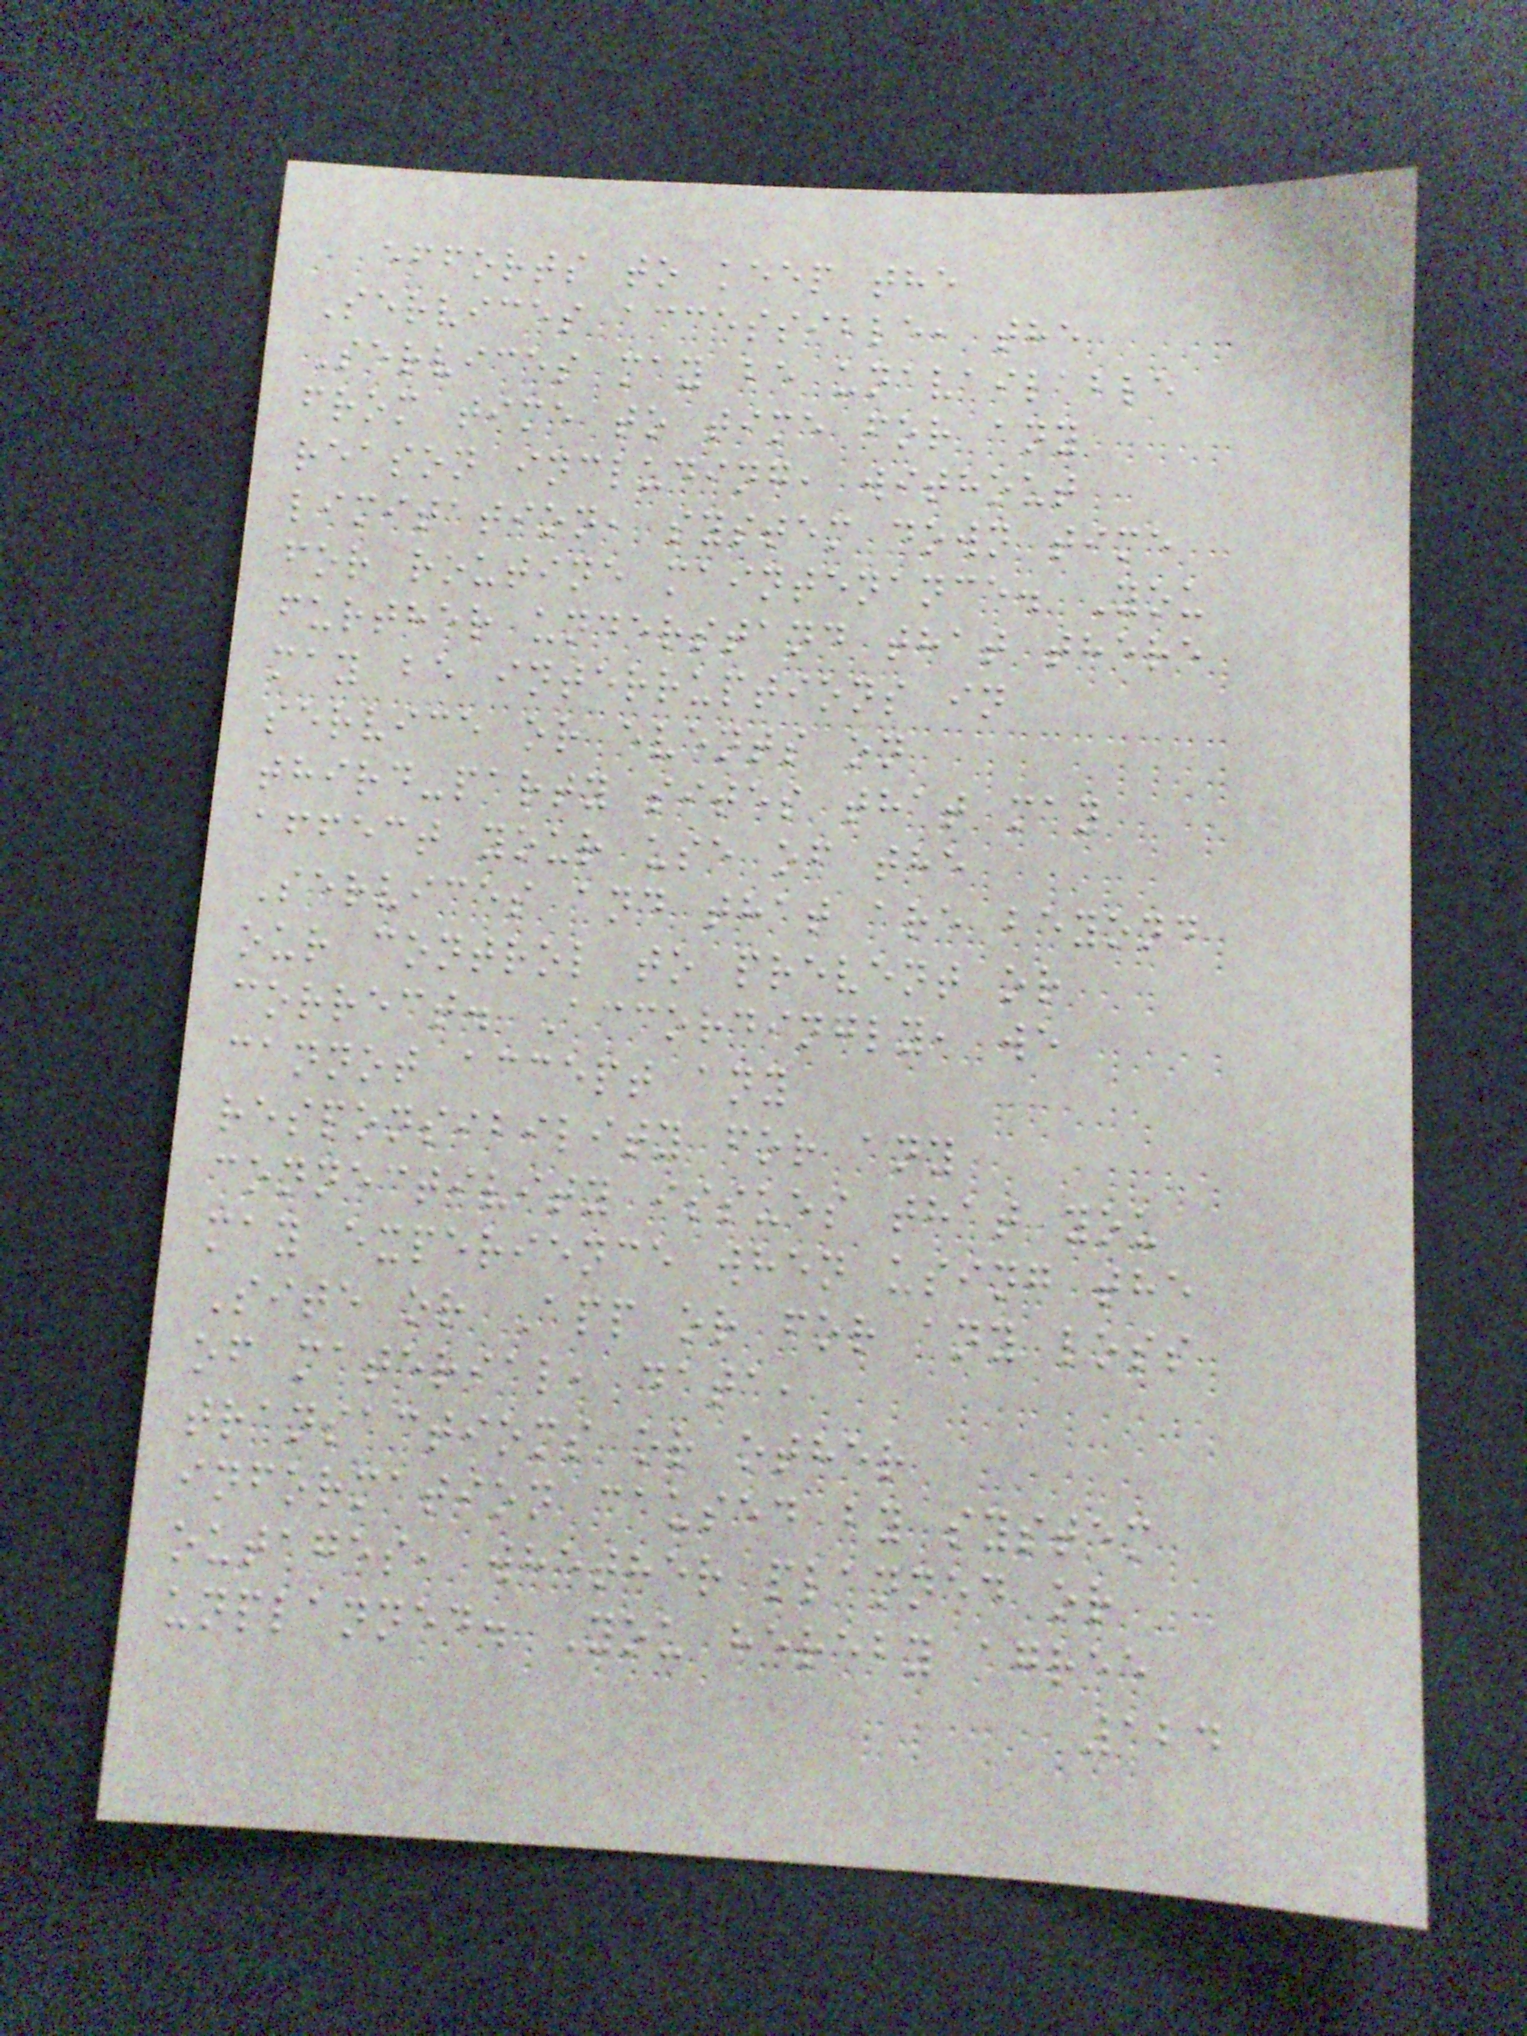efforts to keep the
Services accessible, the
Services may be unavailable
from time to time for any
reason including, without
limitation, system down time
for routine maintenance. You
further understand that there
may be interruptions in
service or events on
third-party sites that may
affect your use of the
Services and that are beyond
our control to prevent or
correct. Accordingly, we
cannot accept any
responsibility for any
connectivity issues that you
may experience when using the
Site or App or for any loss
of material, data,
transactions or other
information caused by system
outages, whether planned or
unplanned. You hereby agree
124
